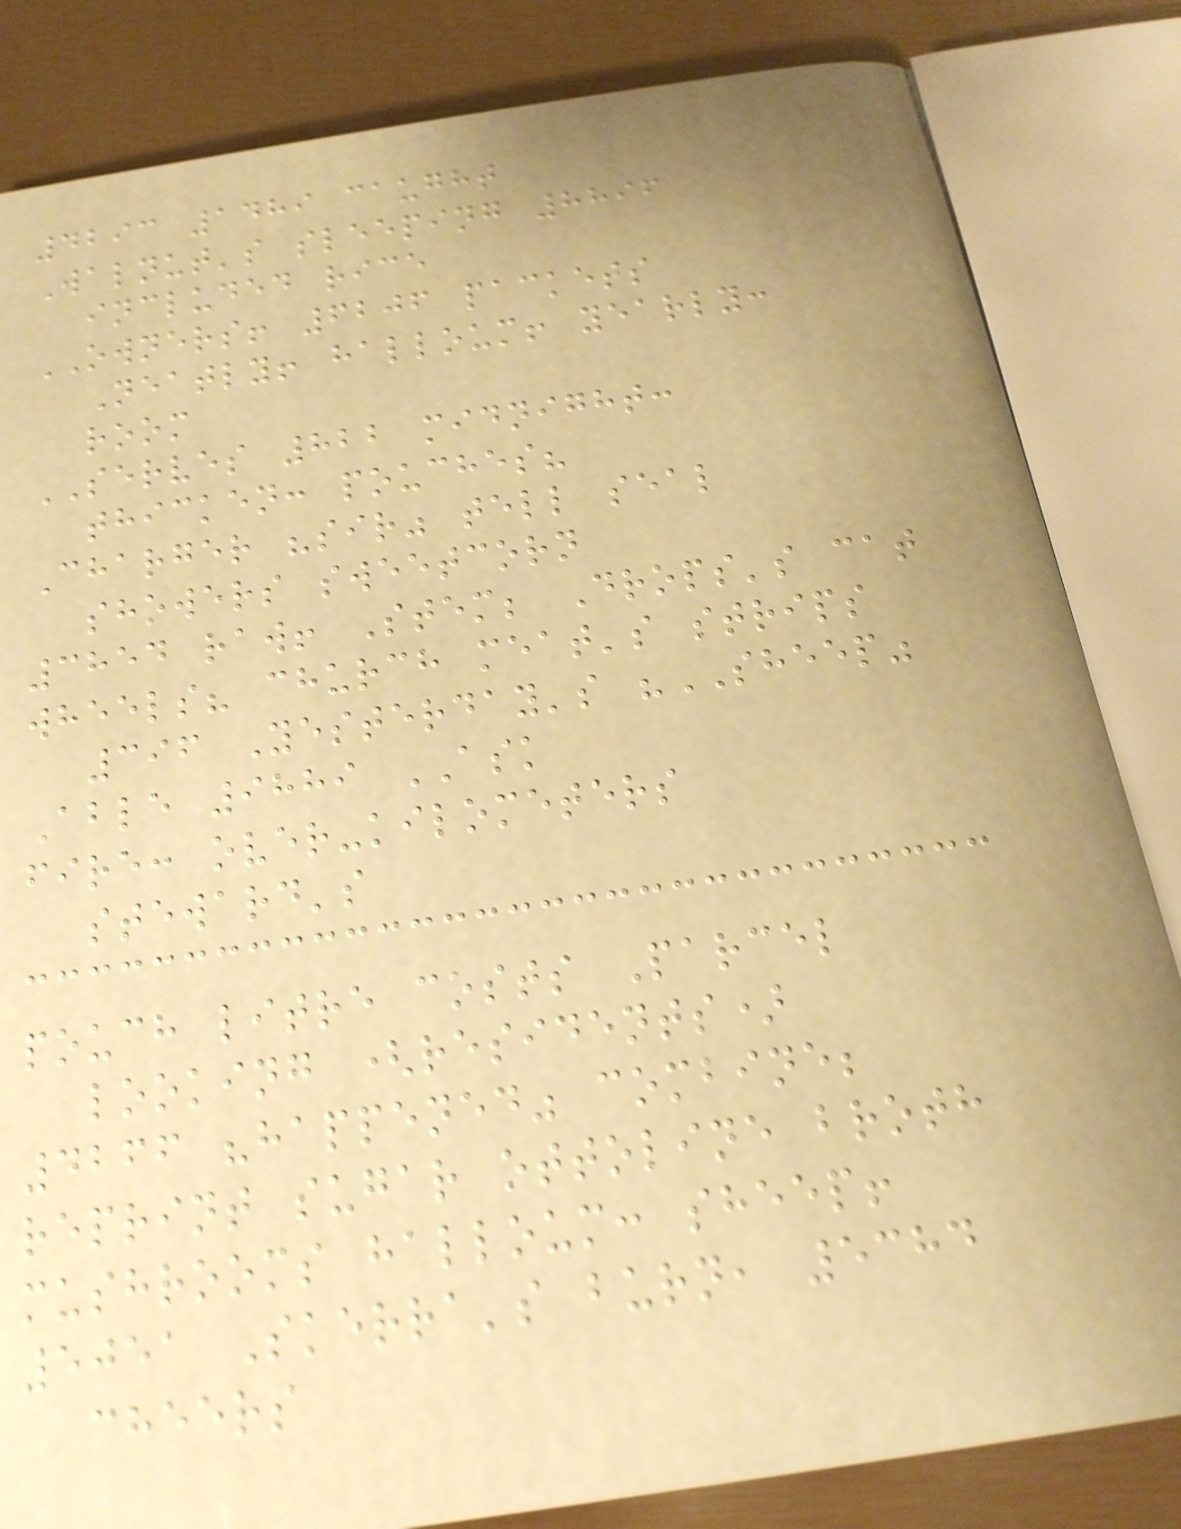4293 1489 caught
Walnut's sleeping 8896
included rice
OWNERS! 6206 packets
Neatly! halloum! yearly:
room
SERVES 822 midnight:
thicken: pouches?
Charger "sir" tell seal
showers sweetcorn
3854 raw! Stem; Drops's cat
wheels? church meat's strips
396 Yesterday's "SHEEP"
Able 9889 ASK
fire: over-kilometers
steward's
pouch litre costs Parcel
looking (residents)
4266 "happened" combine;
reprint sugar ottoline broth
mushrooms halloum: sheep!
5051 Skerra's burn, 5384
cheers
